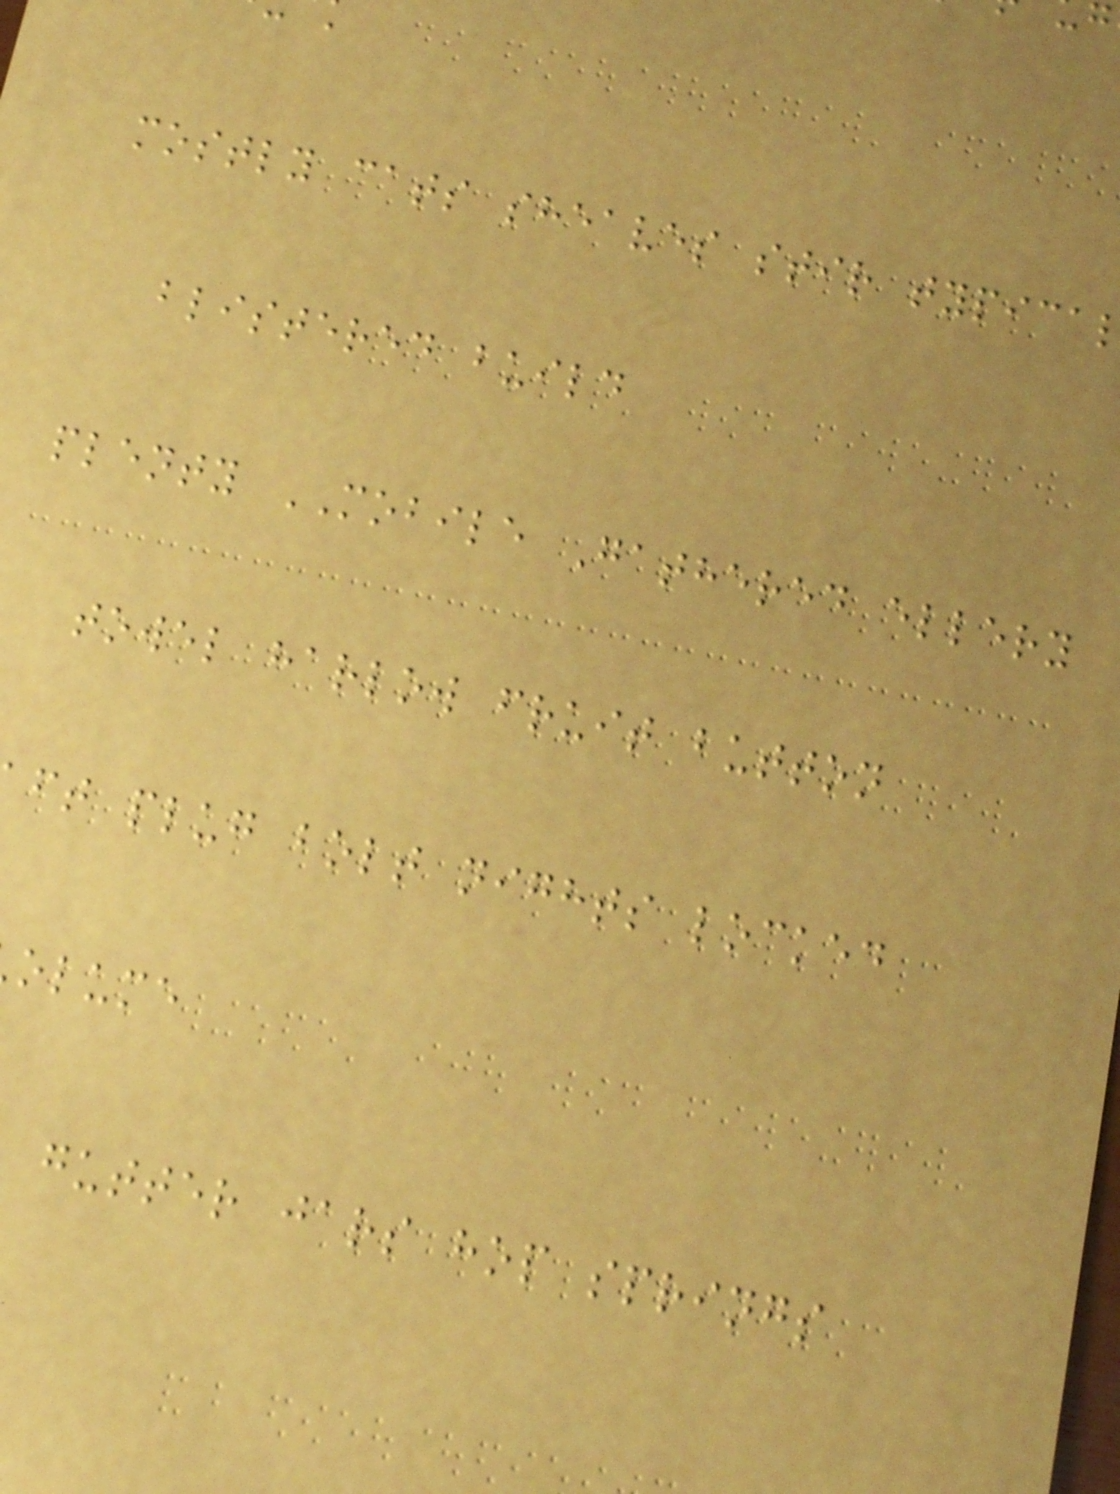mostly cats sheaves stir typica
blistered build
plenty MOBILE Gathered ellery
towel harlow fruit button
ft plug bolt nights locked
olume
gutter jars hop springs
